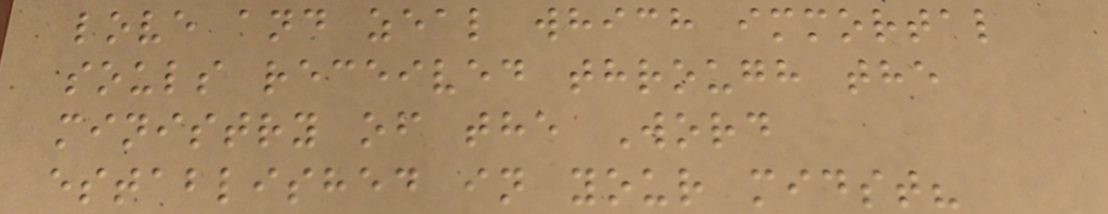love and zeal which immortal
souls received through the
ministry of the Word
established in your midst?
